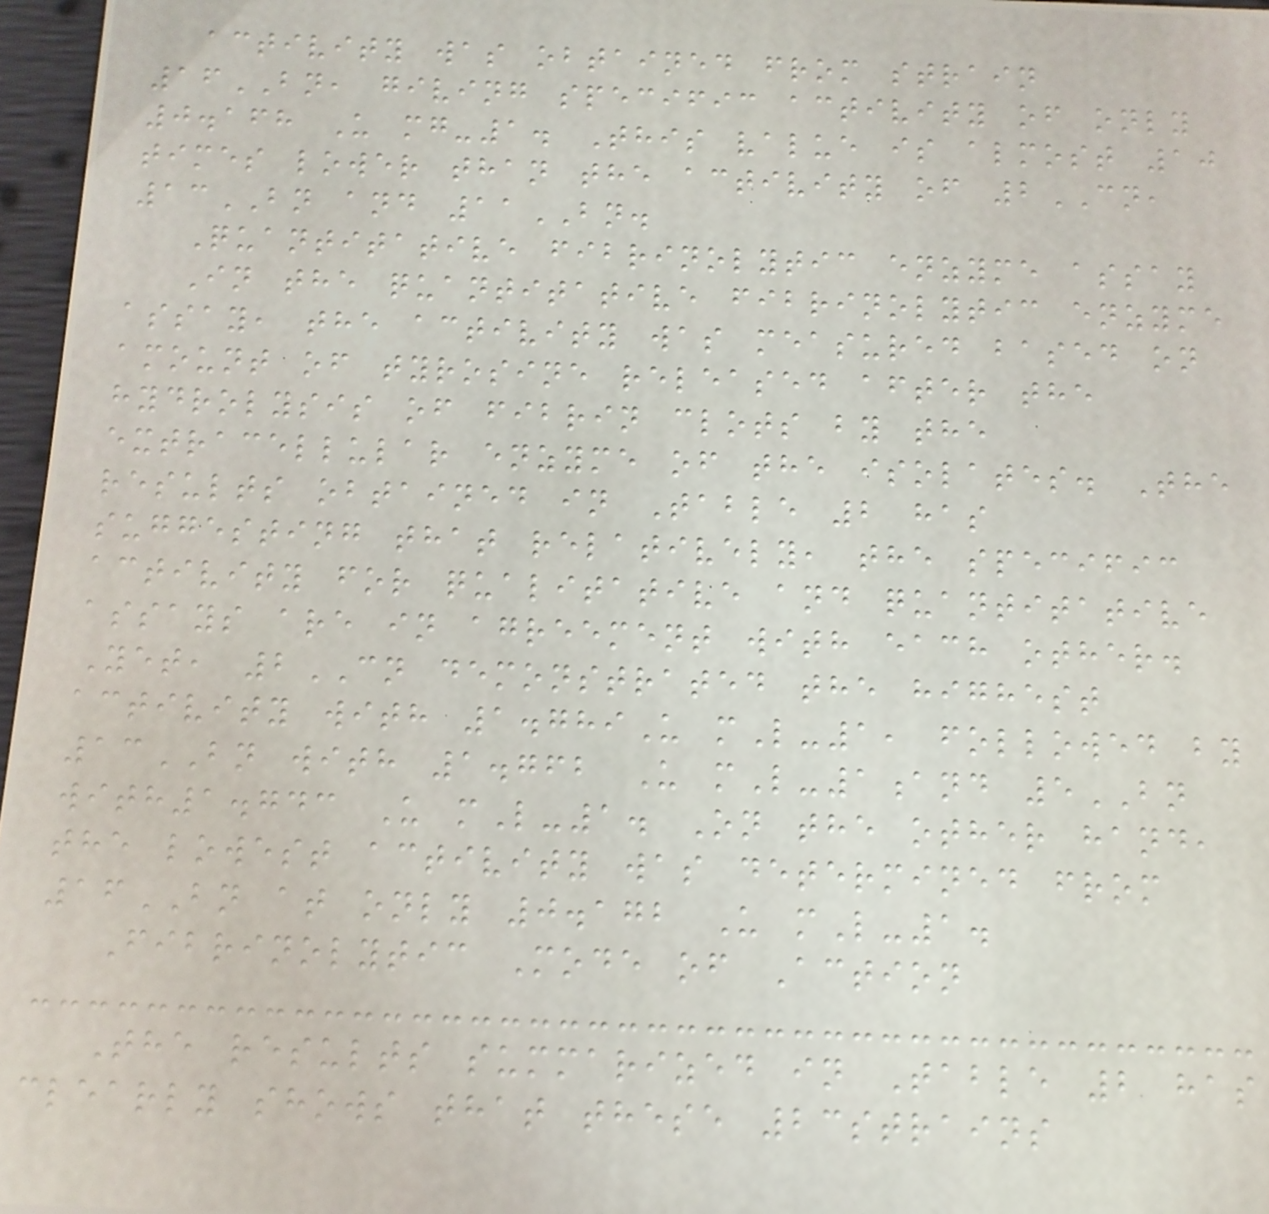activity was obtained from strain
16BN, giving specific activity of only
0.168 U mg-1. This value is almost 10
times lower than the activity of 2CN,
13BN and 11BN.
Quantitative fibrinolytic enzyme assay
In the quantitative fibrinolytic enzyme
assay, the activity was measured based on
amount of tyrosine released after the
hydrolysis of fibrin clots by the
extracellular enzyme of the isolates. The
results obtained in Table 2 has
suggesting that relatively, the specific
activity for qualitative and quantitative
assays are in agreement with each other.
Yet, 2CN demonstrated the highest
activity with 1.789U mL-1, followed by
13BN with 1.762 U mL-1and 5BN
with1.743 U mL-1. On the other hand,
the lowest activity was determined from
16BN at only 0.172 U mL-1.
Fibrinolytic Mode of Action
The results summarized in Table 2 has
clearly shows that these 23strains
